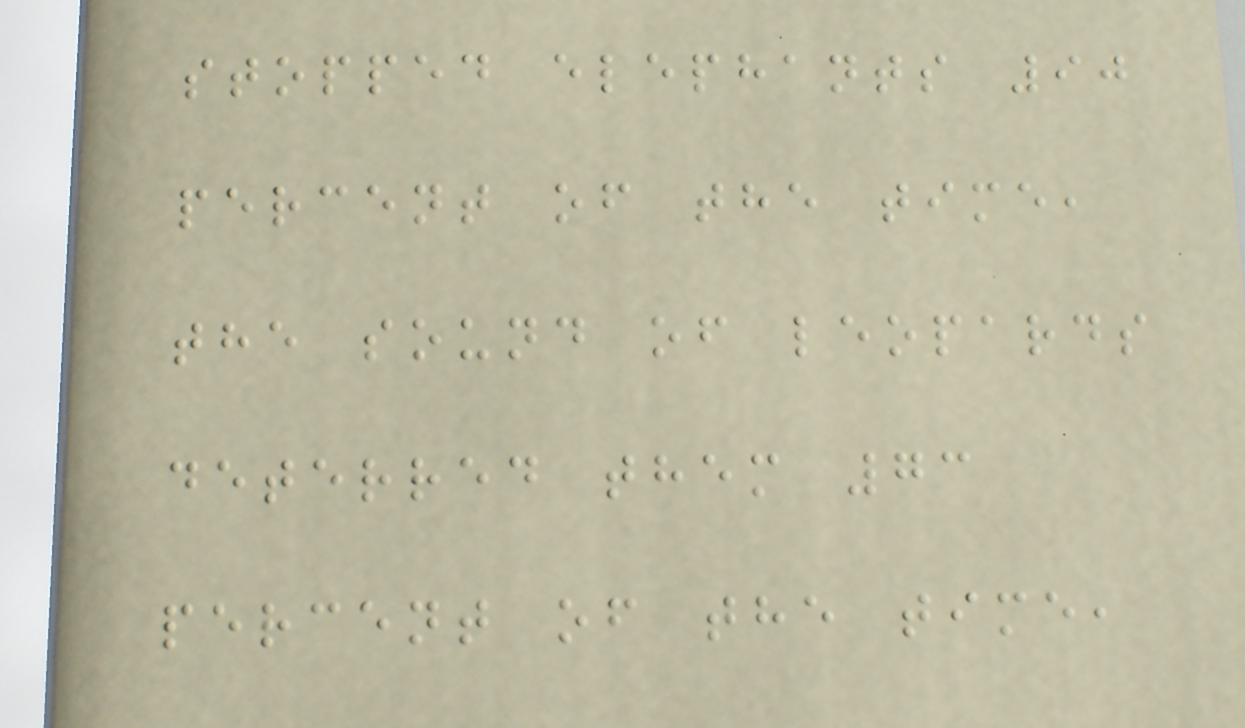stopped elephants 90
percent of the time,
the sound of leopards
deterred them 73
percent of the time,
